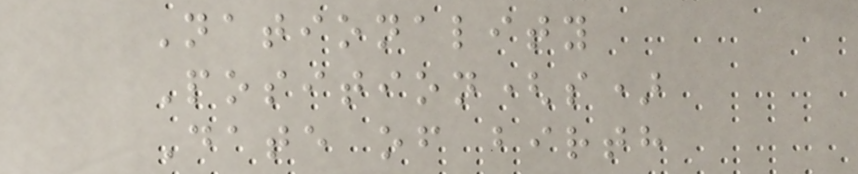Nationality
Position(s)
Date of birth
